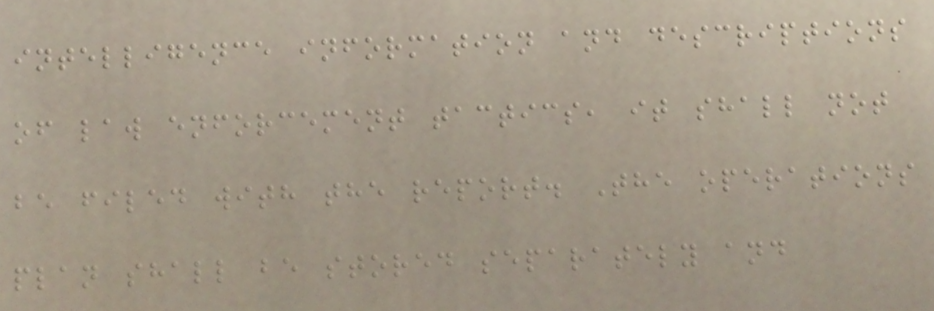intelligence information and descriptions
of law enforcement tactics, it shall not
be filed with the report. The operations
plan shall be stored separately and
